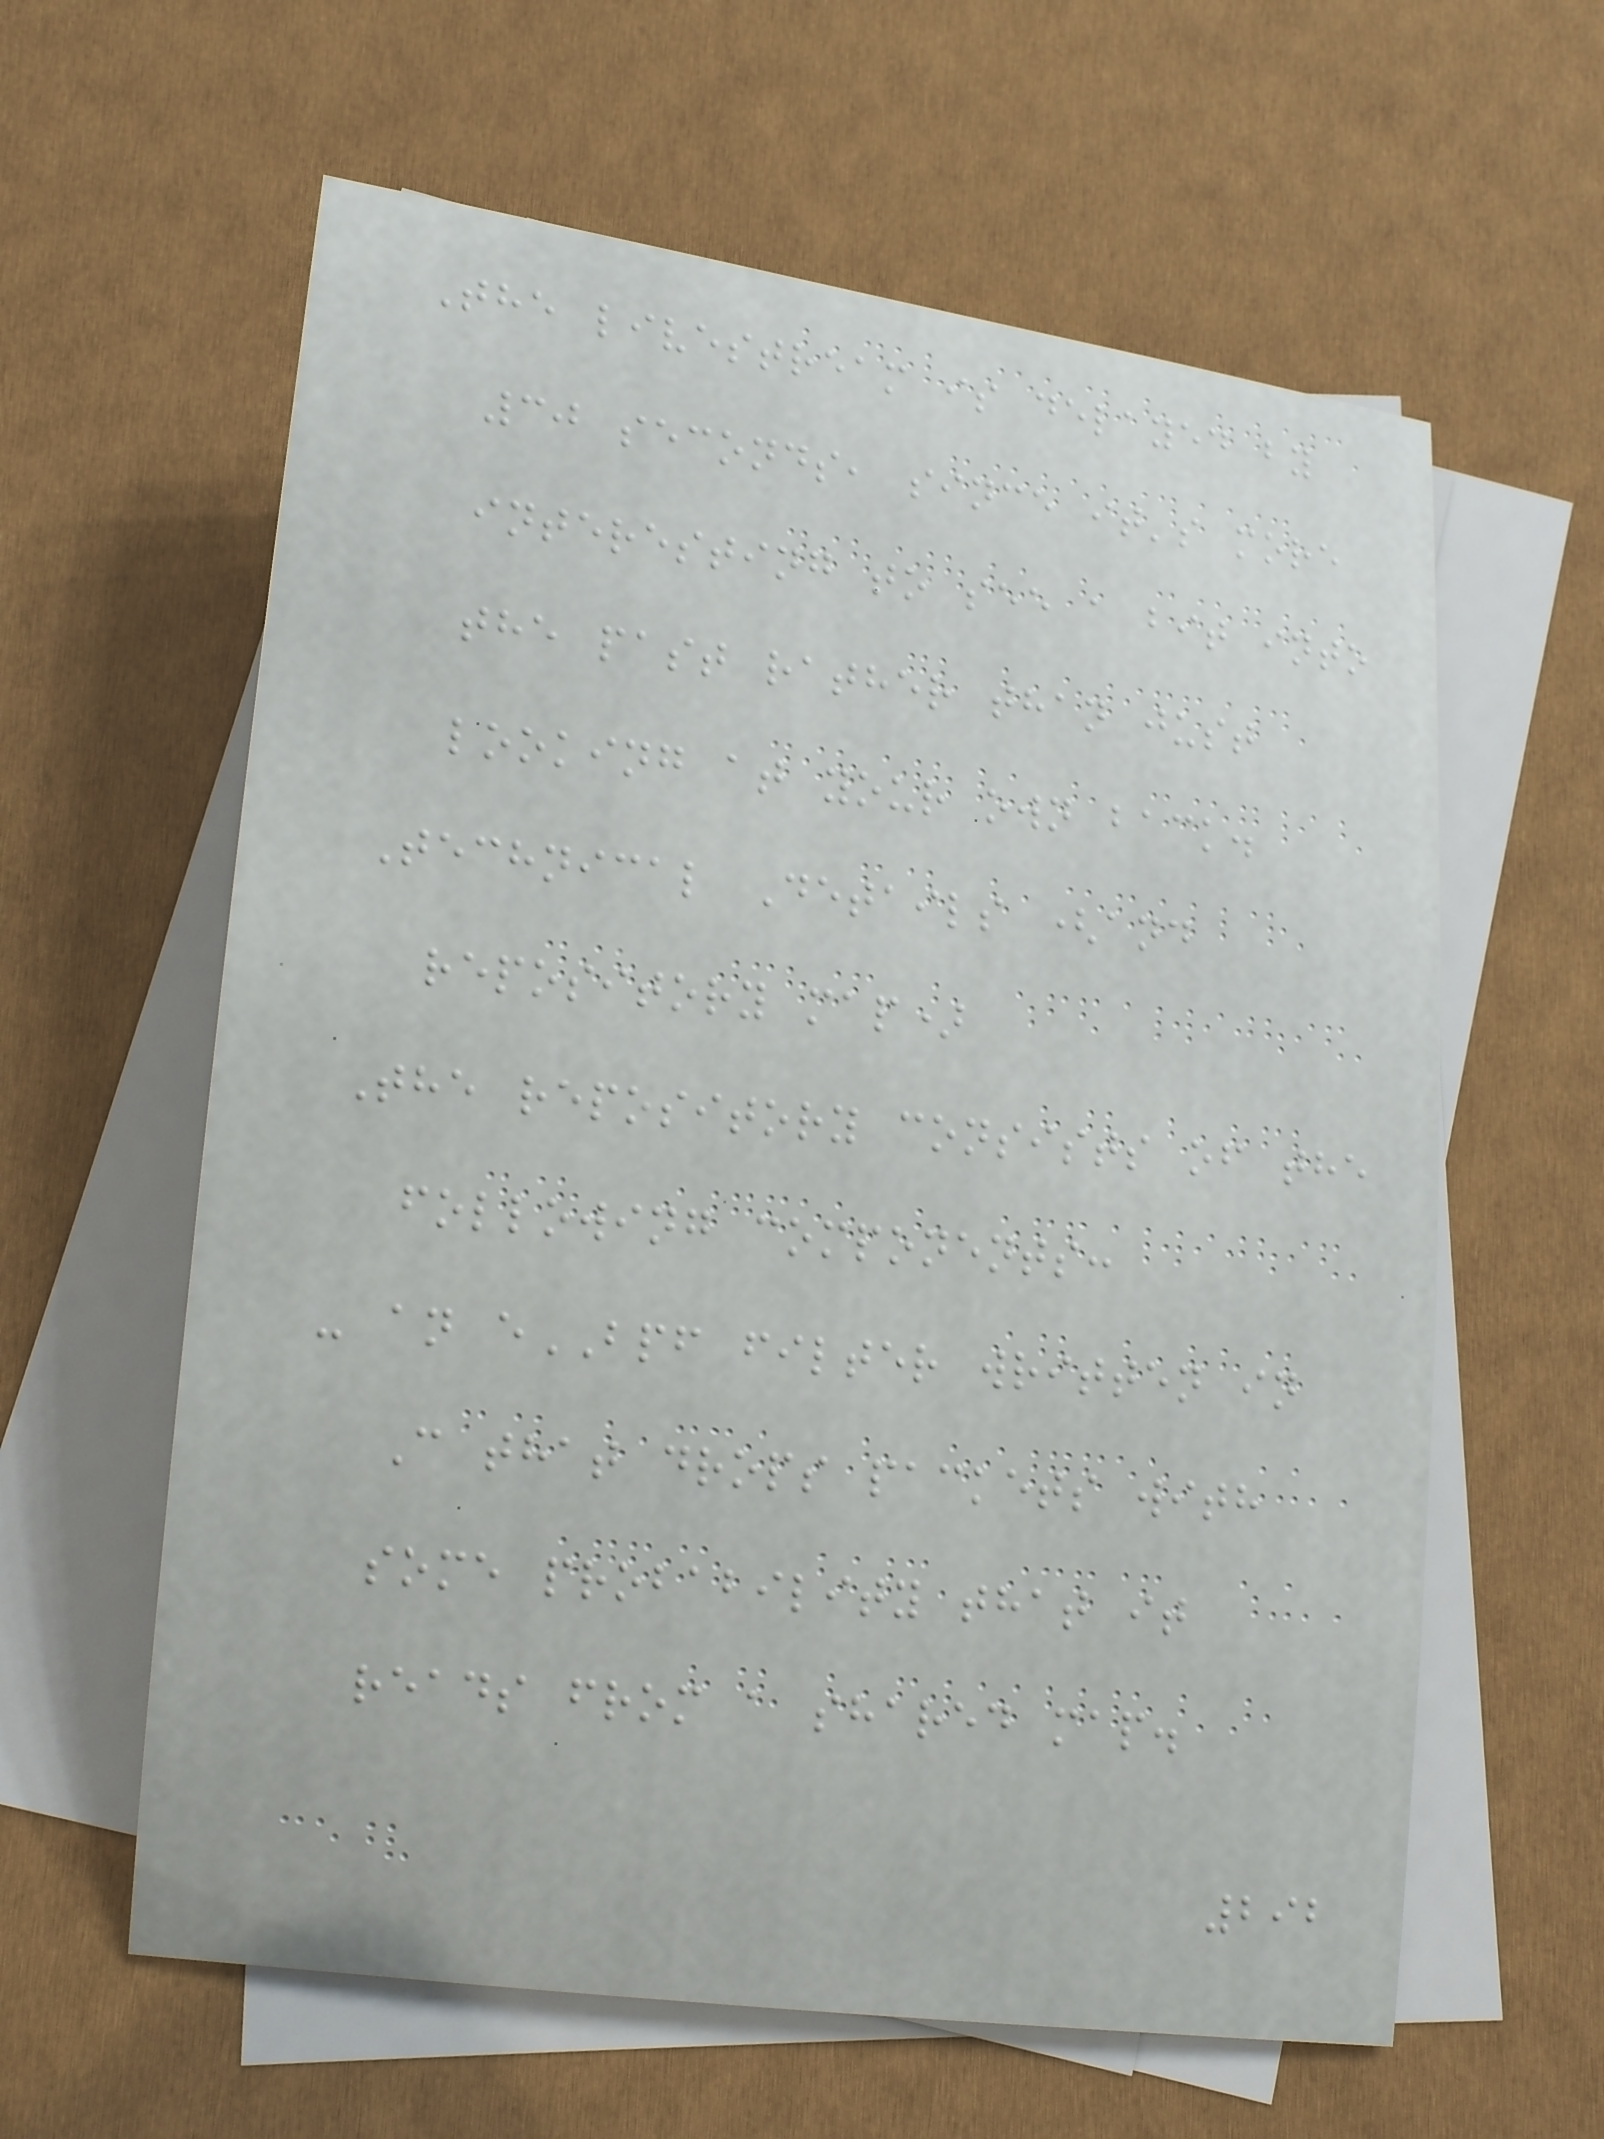The livestream is delayed by
30 seconds, since it's more
interesting to see a bit into
the past rather than just
looking at your own back.
Technical Details (and
repository map)
The repository consists of the
following components:
- an eBPF filter written in
C that drops packets with
some probability that it
reads from a shared map.
292
